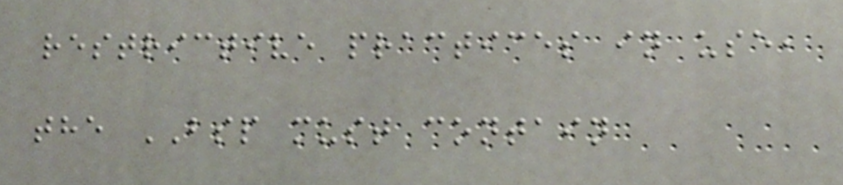restrictive practices in use,
the BSP must contain
